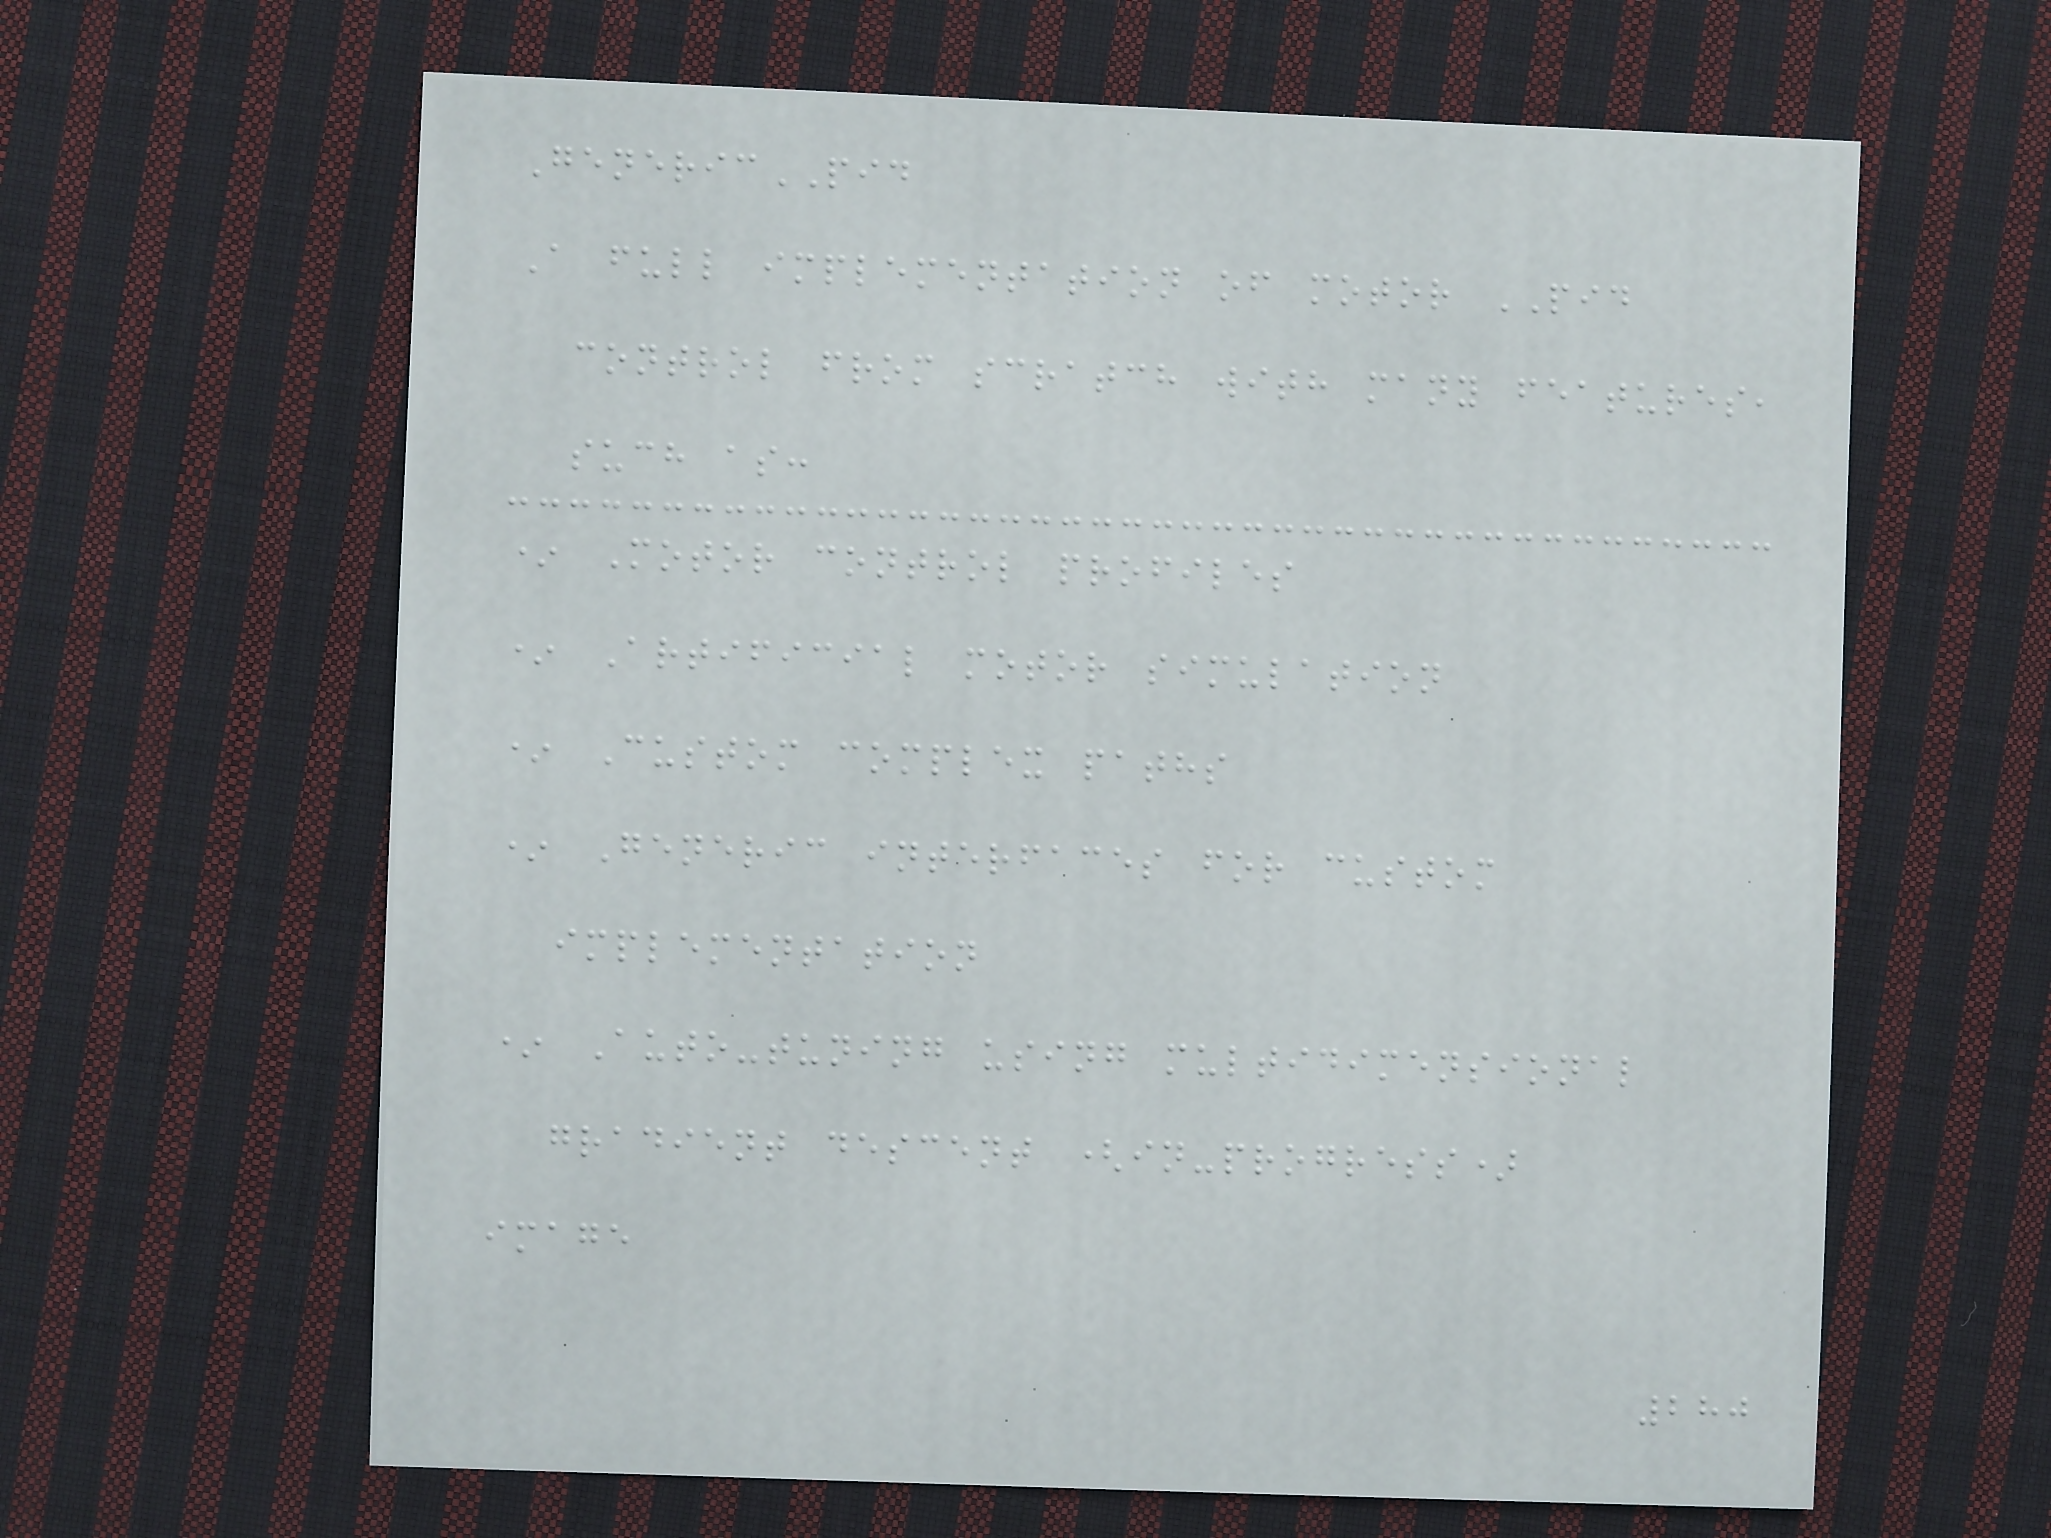GenericPID
A full implementation of motor PID
control from scratch with many features,
such as:
* Motor control profiles
* Artificial motor simulation
* Custom complex paths
* Generic interfaces for custom
implementation
* Auto-tuning using multidimensional
gradient descent (in-progress)
image
280
